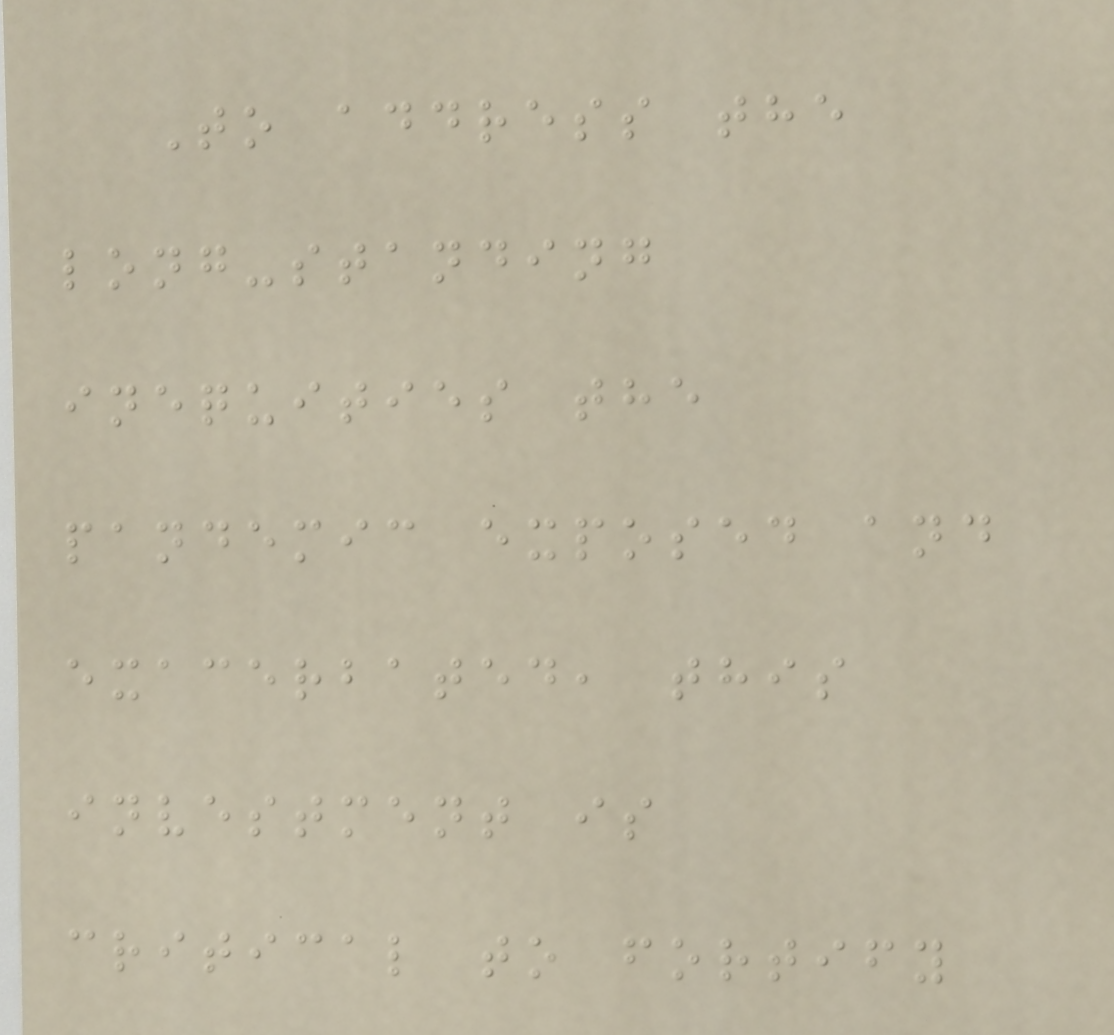To address the
long-standing
inequities the
pandemic exposed and
exacerbated, this
investment is
critical to fortify
